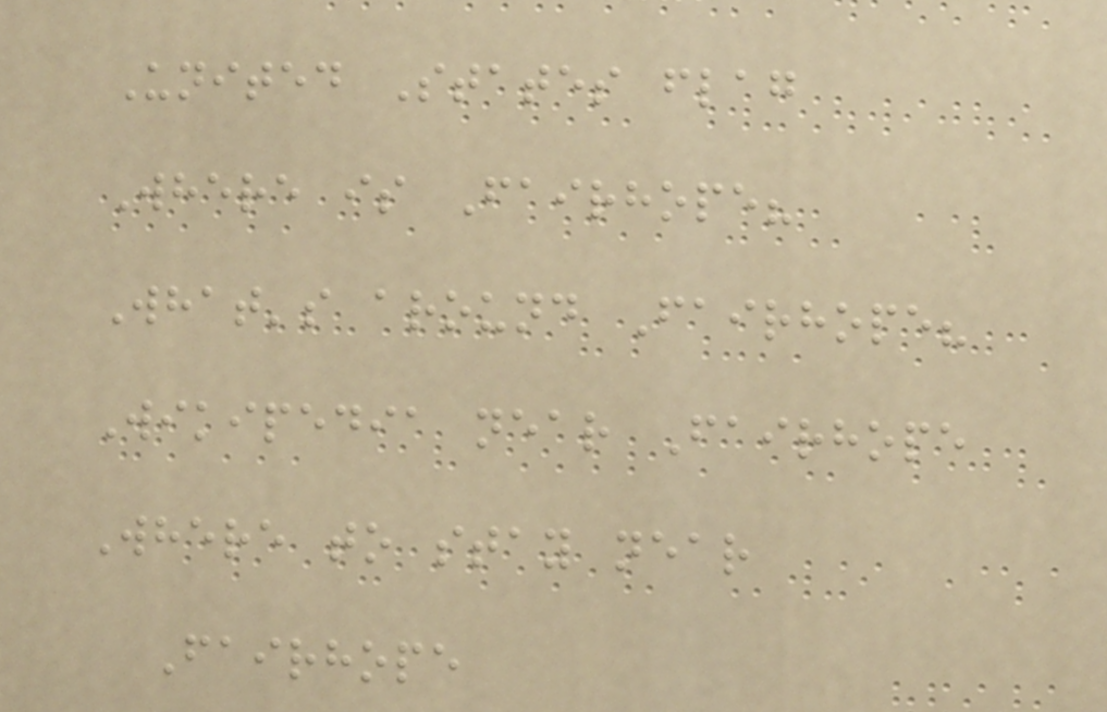United States flag
Where is Fairhope?
What's around Fairhope?
Wikipedia near Fairhope
Where to stay near
Fairhope
